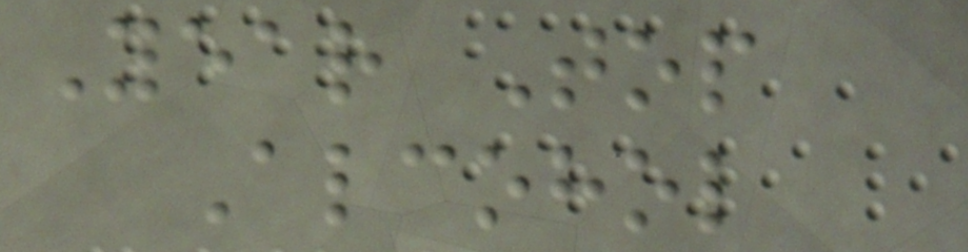Year Top
Alcohol
